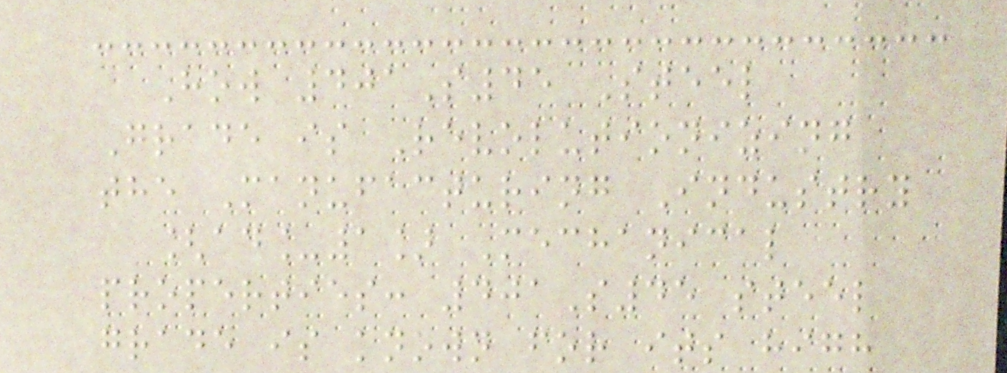How 401S45 Steel
Grade is Revolutionizing
the Manufacturing Industry
[ad_1] Mechanical
properties: 401S45 steel
grade is known for its high
